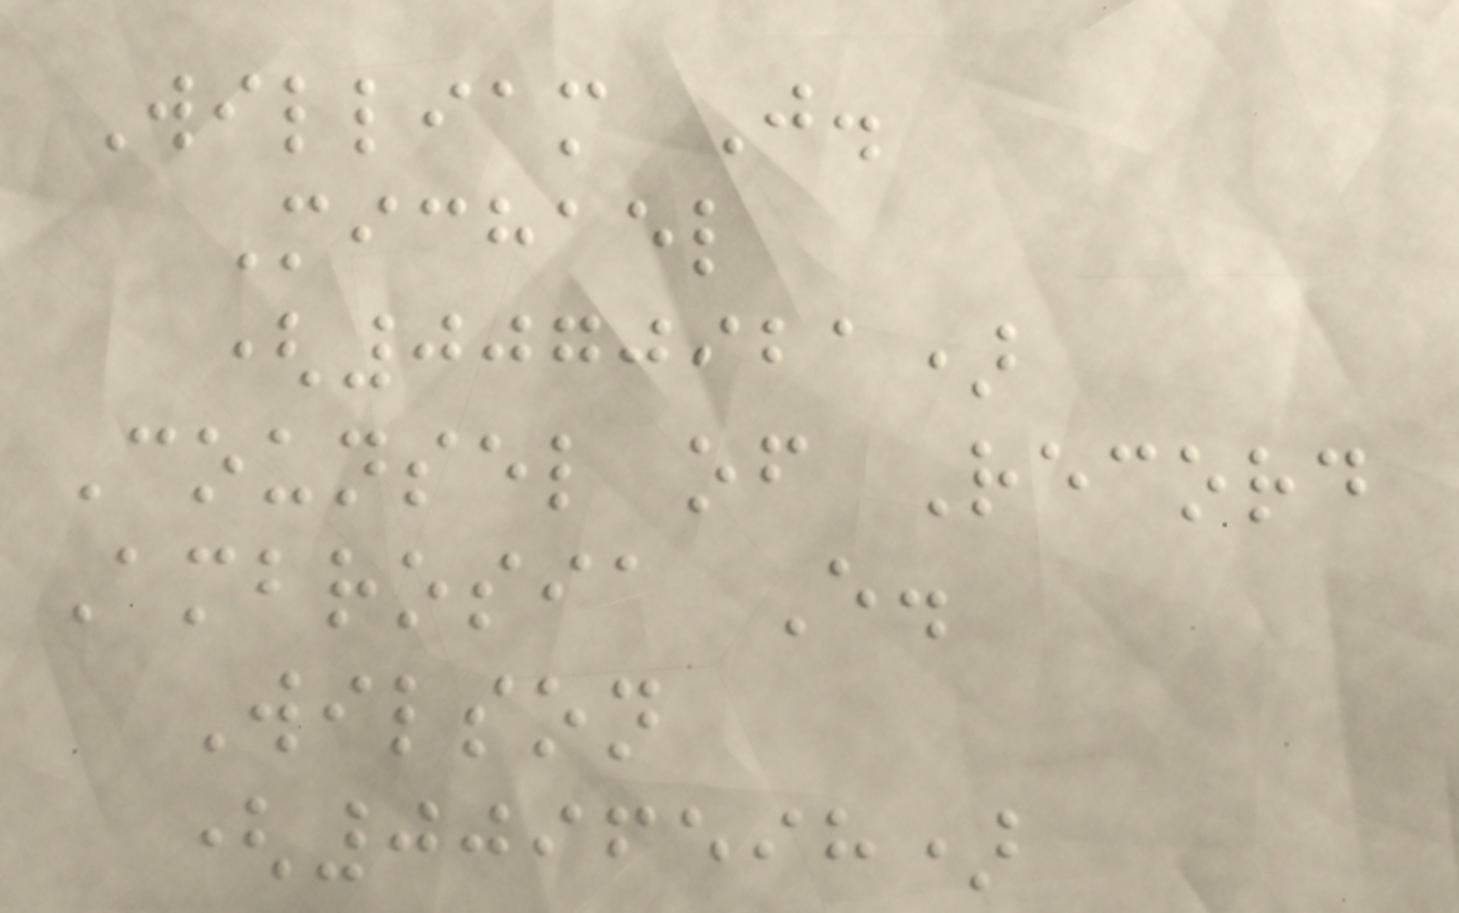William J.
Michael
(0070921)
Counsel of Record
Ambrosia E.
Wilson
(0096598)
